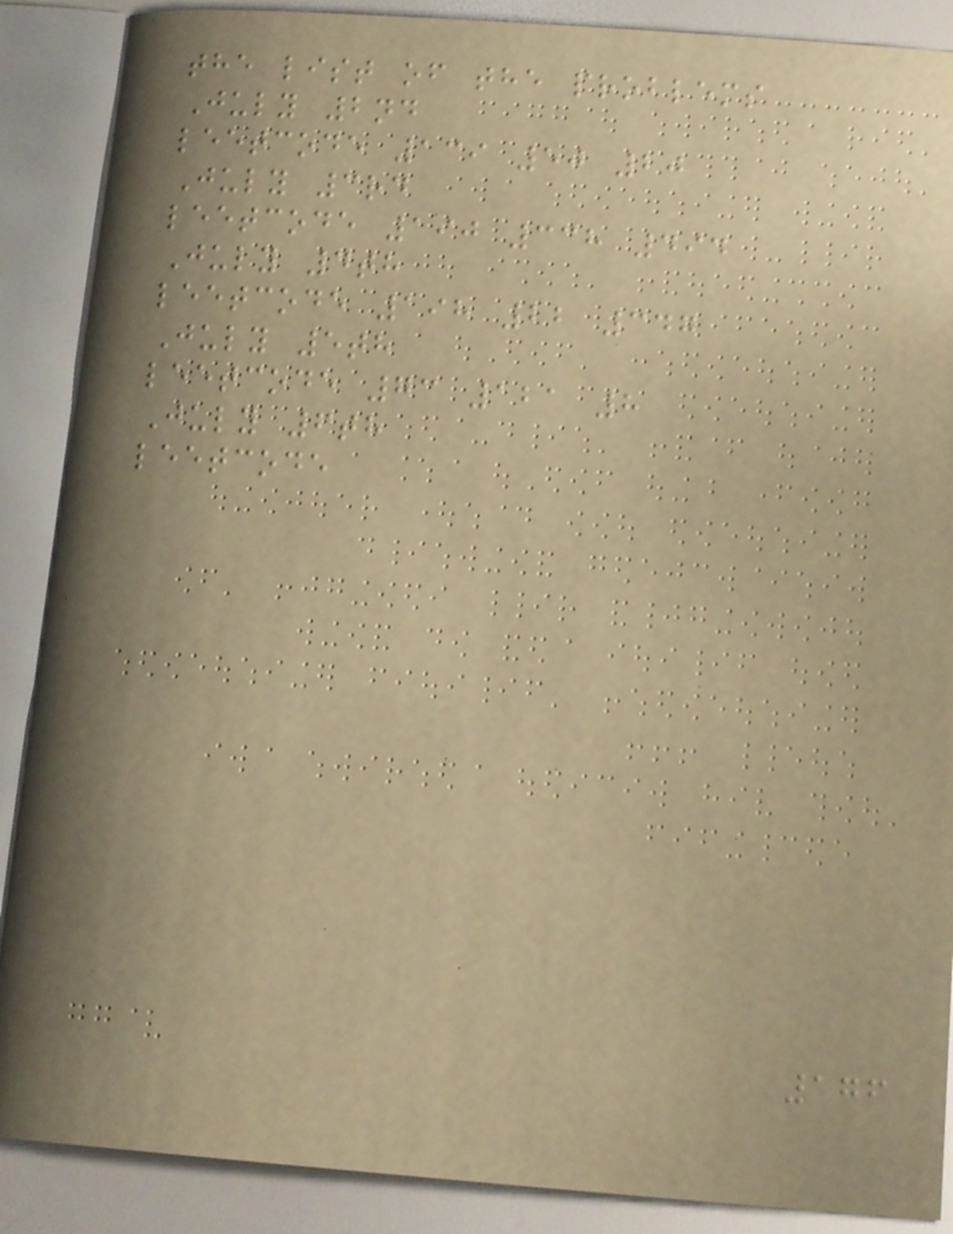the list of the problems
July 2nd
leetcode 139 50 20
July 3rd
leetcode 190 338 494
July 4th
leetcode 198 22 347
July 5th
leetcode 73 121 8
July 6th
leetcode
176
